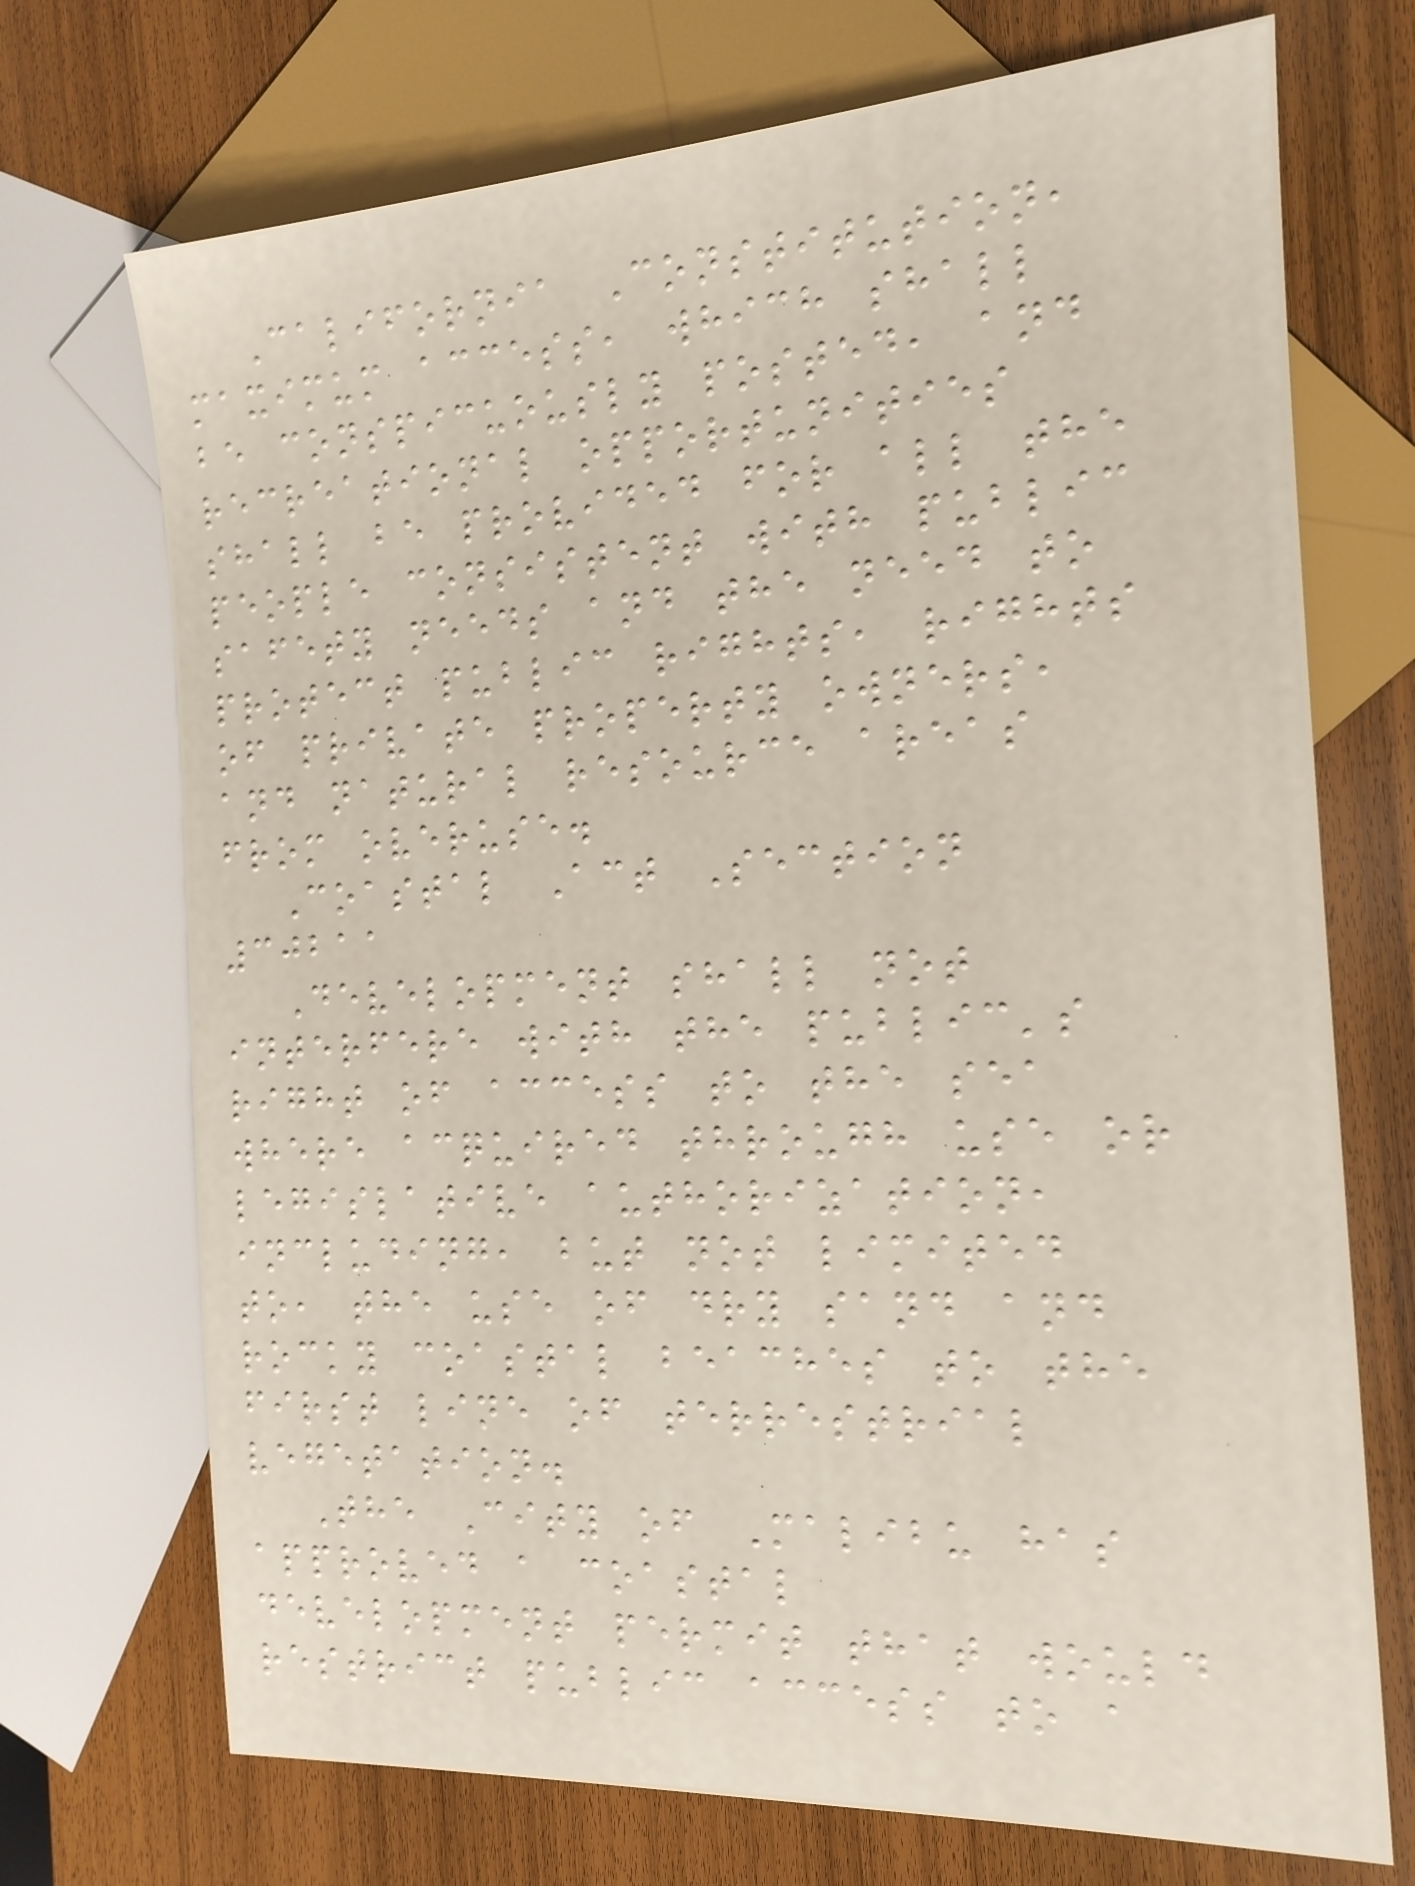California Constitution,
maximum access, which shall
be conspicuously posted, and
recreational opportunities
shall be provided for all the
people consistent with public
safety needs and the need to
protect public rights, rights
of private property owners,
and natural resource areas
from overuse.
Coastal Act Section
30211
Development shall not
interfere with the public's
right of access to the sea
where acquired through use or
legislative authorization,
including, but not limited
to, the use of dry sand and
rocky coastal beaches to the
first line of terrestrial
vegetation.
The City of Malibu has
approved a coastal
development permit that would
restrict public access to a
